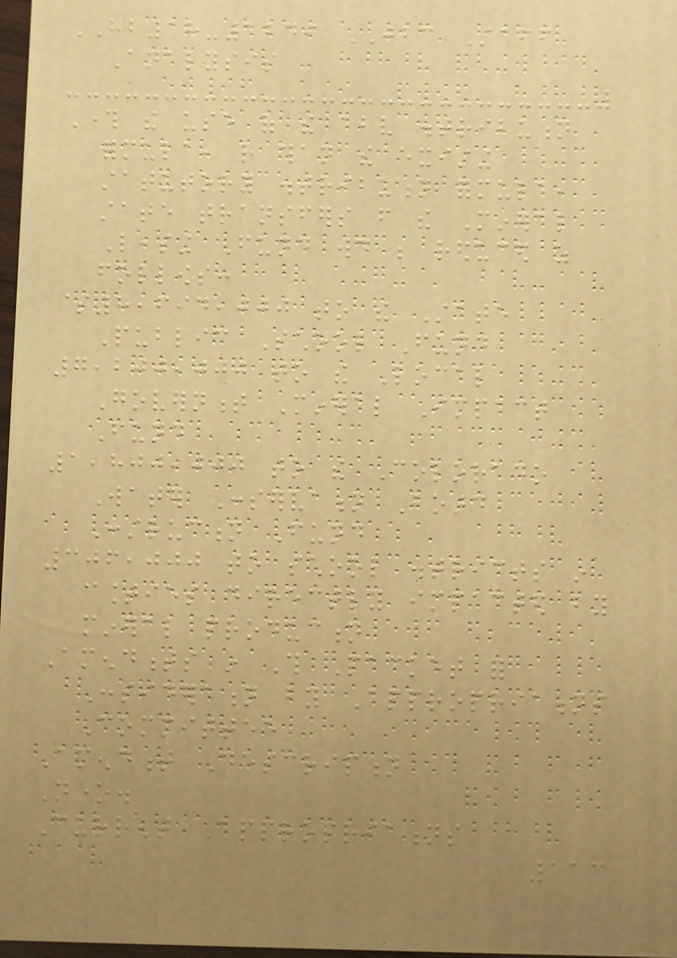HB18-1249 JBC Staff
Analysis
Through the use of the above distribution
formula, rather than the existing
statutory distribution formula,
state transfers from the Mineral
Leasing Fund would be reduced as
follows:
$8,694,000 to the State
Public School Fund
7,200,000 to the Local
Government Mineral Impact
Fund
1,800,000 to the Colorado
Water Conservation Board
Construction Fund
306,000 to school districts in
counties directly impacted by
mineral production
Amendments in This Packet for
Consideration by Appropriations
Committee
Amendment Description
None.
Current Appropriations
113
